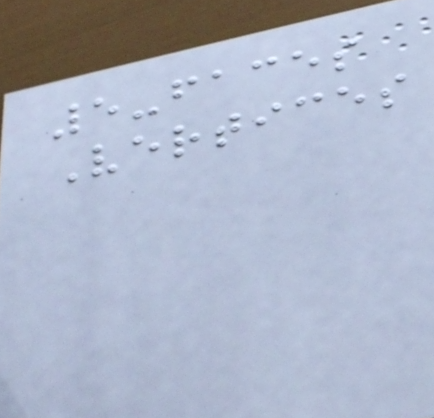5-faces
Vertices
